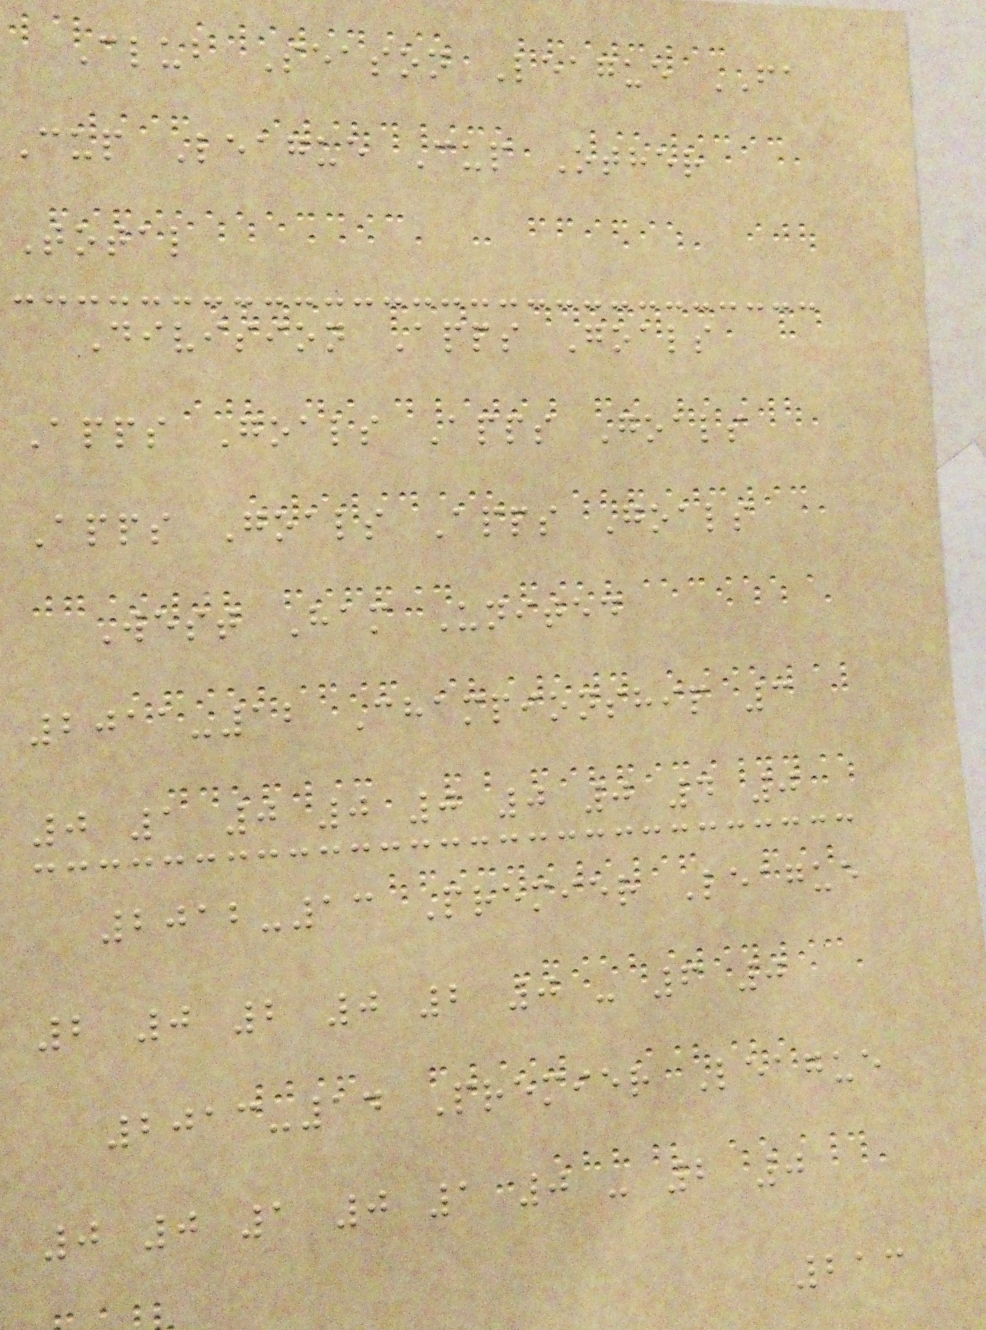Club Season League FA
Cup League Cup Other
Total
Division Apps Goals
Apps Goals Apps Goals
Apps Goals Apps Goals
West Ham United
2011-12 Championship 3
0 1 0 0 0 0 0 4 0
2012-13 Premier League
2 0 2 0 2 0 - 6 0
2013-14 Premier League
0 0 1 0 1 0 - 2 0
213
